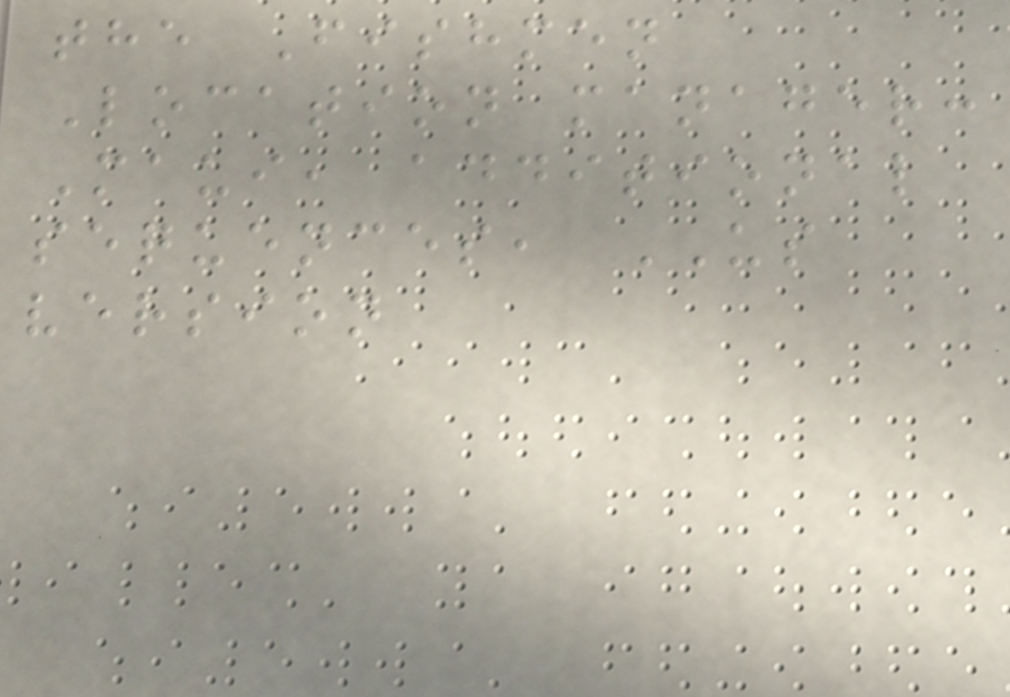the Fishmen
Location manager:
Maui, additional
sequences, US
version
